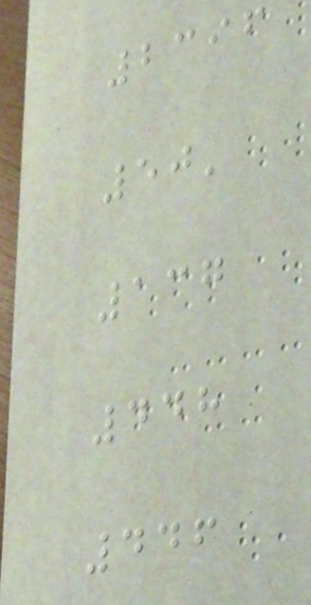2396
50'
137
448
446
